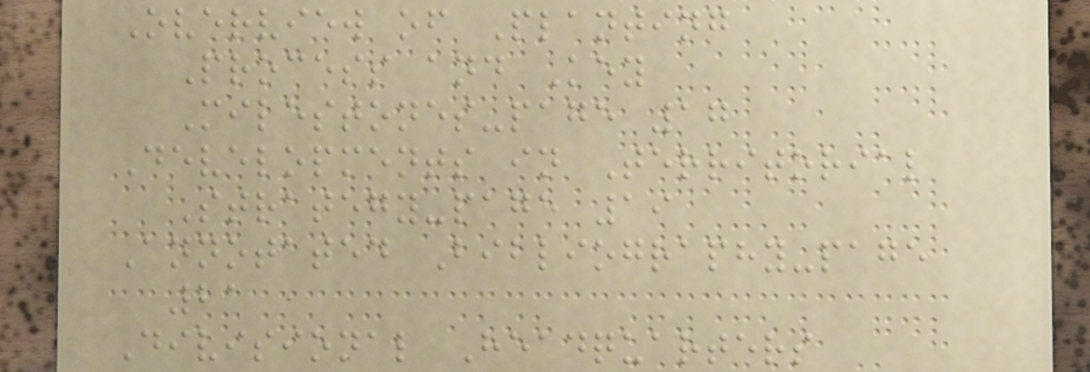Overview of Planting
Process and Key
Milestones-page 17
Developments in Territorial
Strategy-page 19
Annotated Bibliography-page
21
Divisional Headquarters
